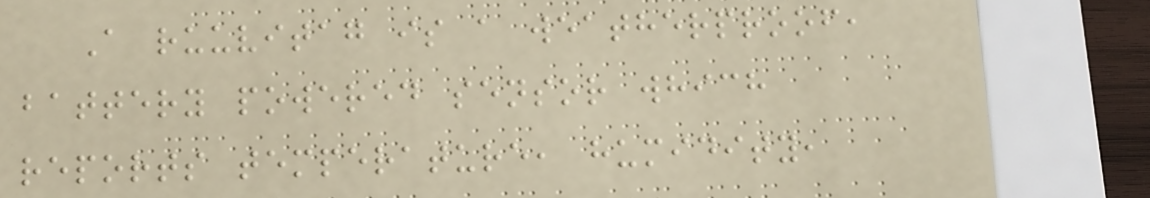A ruuvitag is a weatherproof,
battery powered sensor which
reports temperature, humidity,
